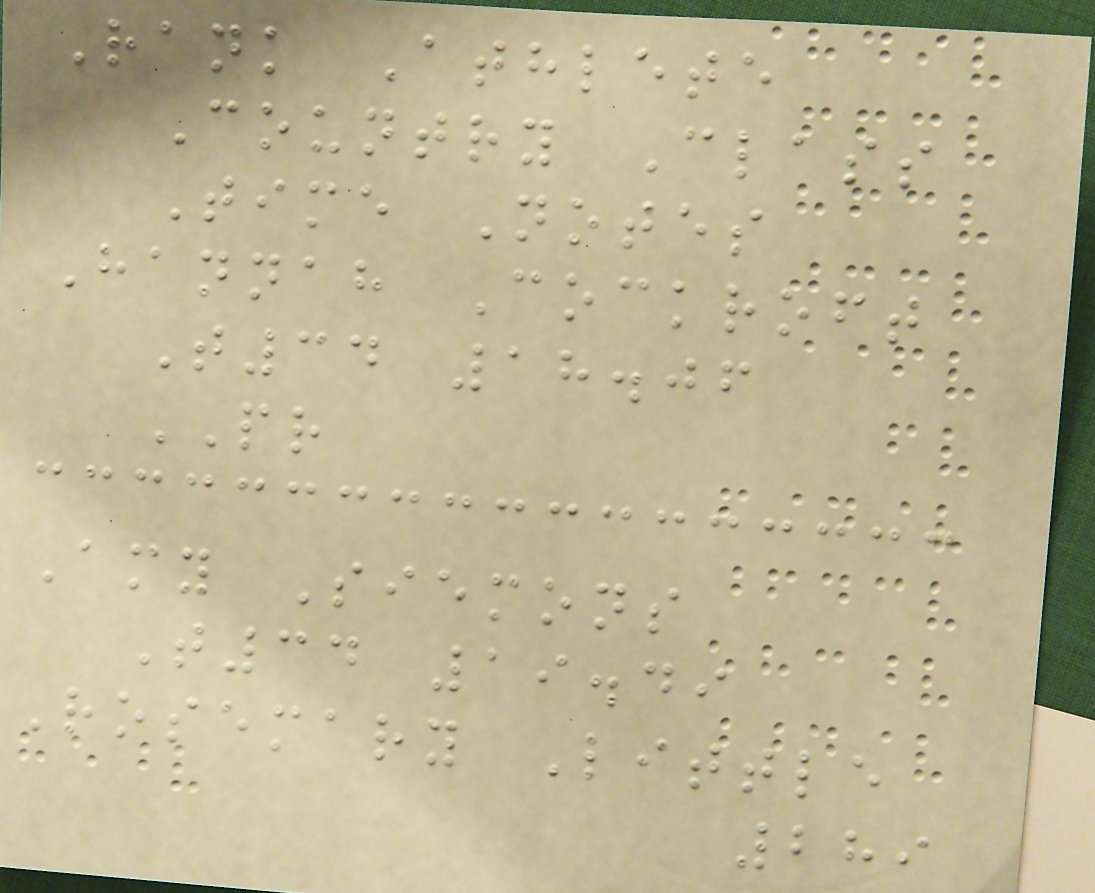Rank Athlete
Country Class
Time Notes
Hannah Cockroft
T34 18.06
PR
Amy Siemons
T34 19.49
Rosemary Little
289
